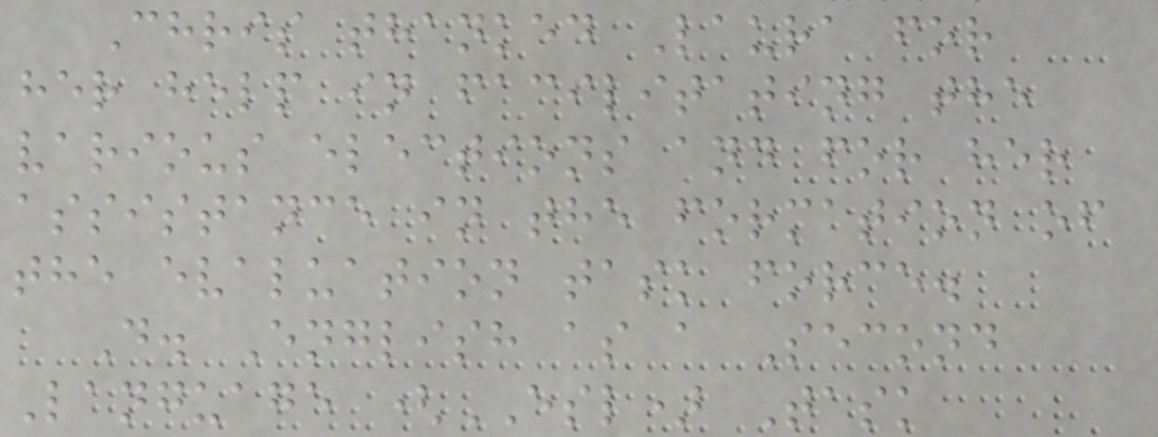Chris thanked Laura for
her help in facilitating the
various elections and for her
assistance in the formation of
the evaluation task force.
D. English as a Second
Language (ESL) Task
